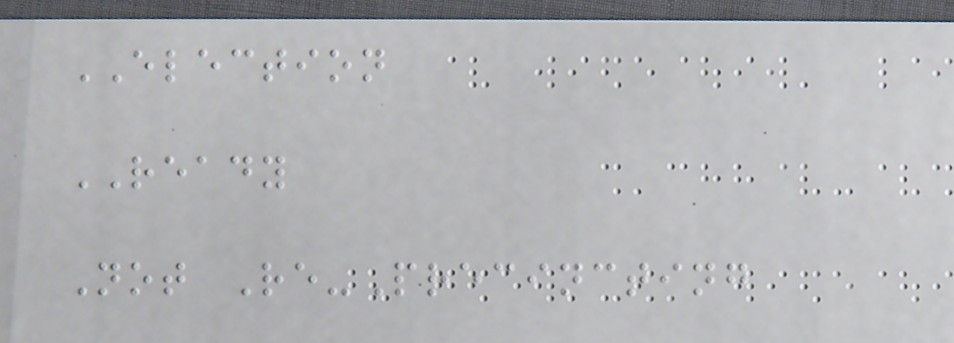ELECTION
READY
Not Re-Precincting
